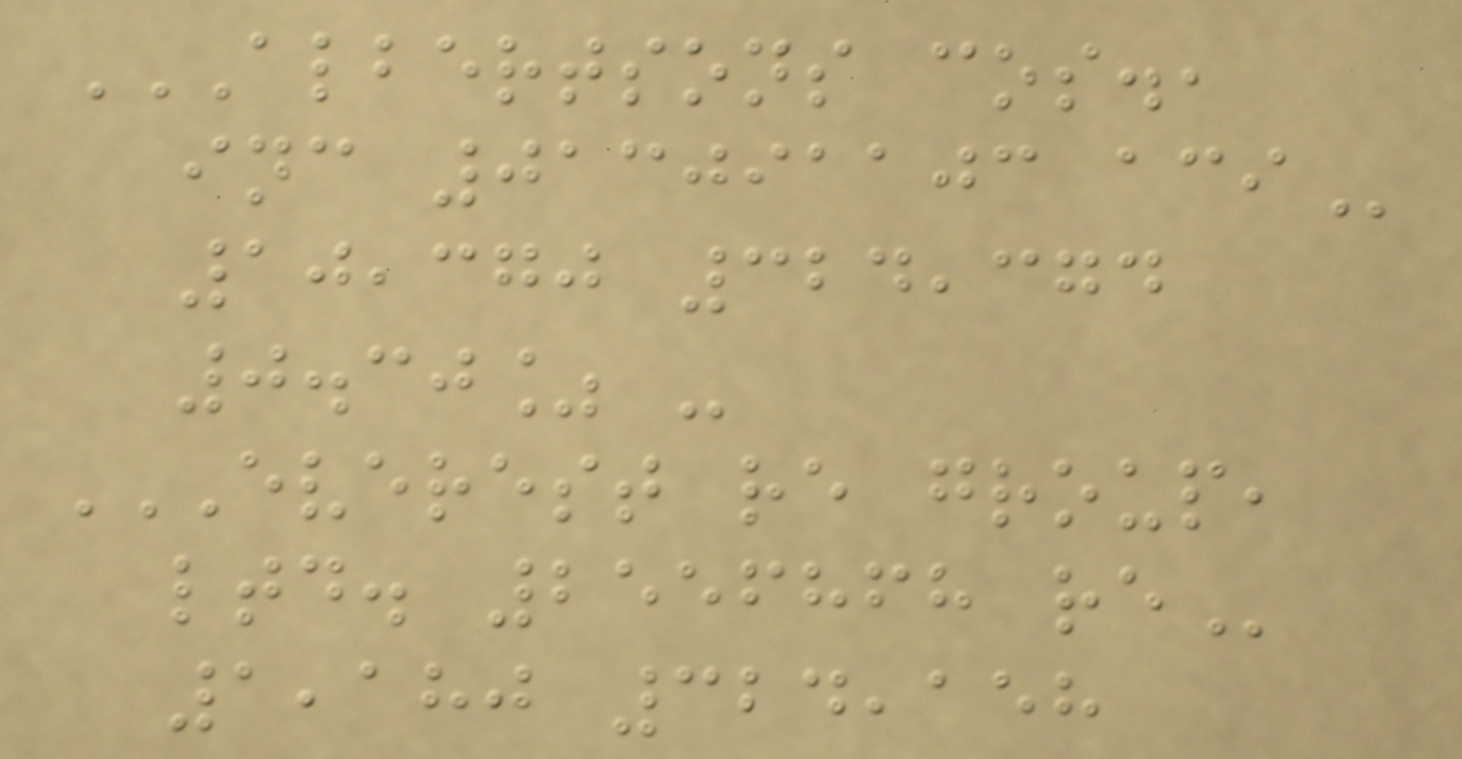ALBERTSONS COS.,
INC 013091103 ACI
10,370 324,374
0.30% -
EVEREST RE GROUP,
LTD. 2556868 RE
1,180 324,158
